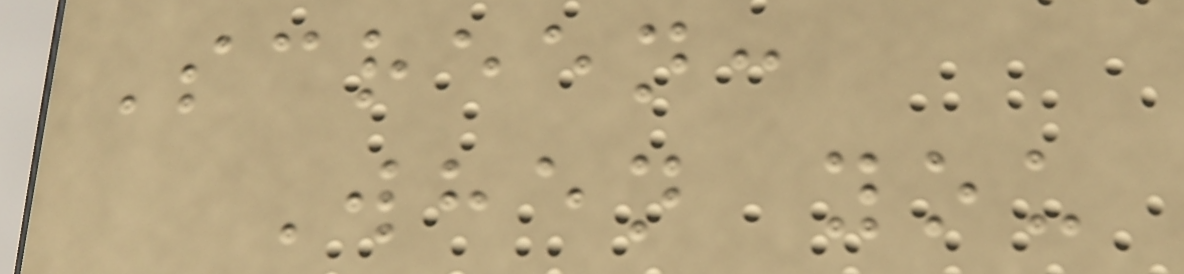Screen:
When you
